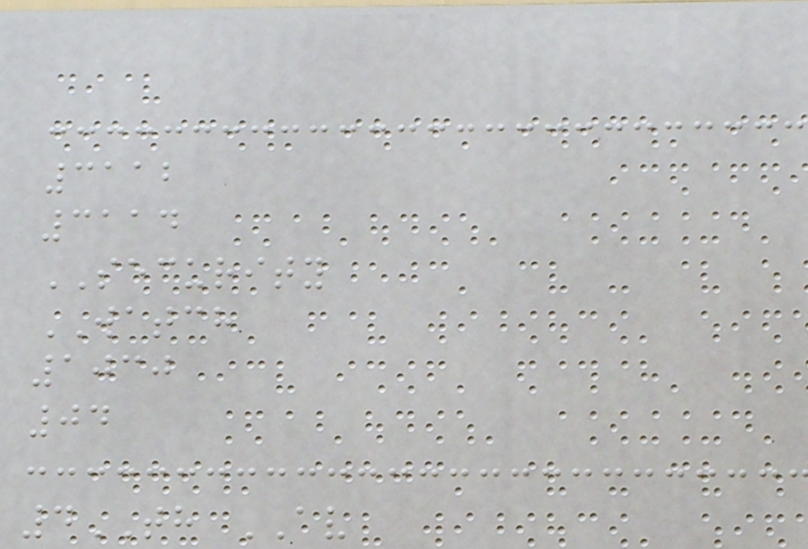3112
3114
SECURITY
WATCH
1030
04
4TH AV
